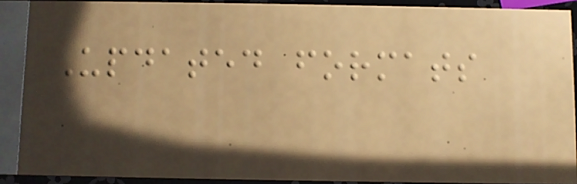Updated formats
